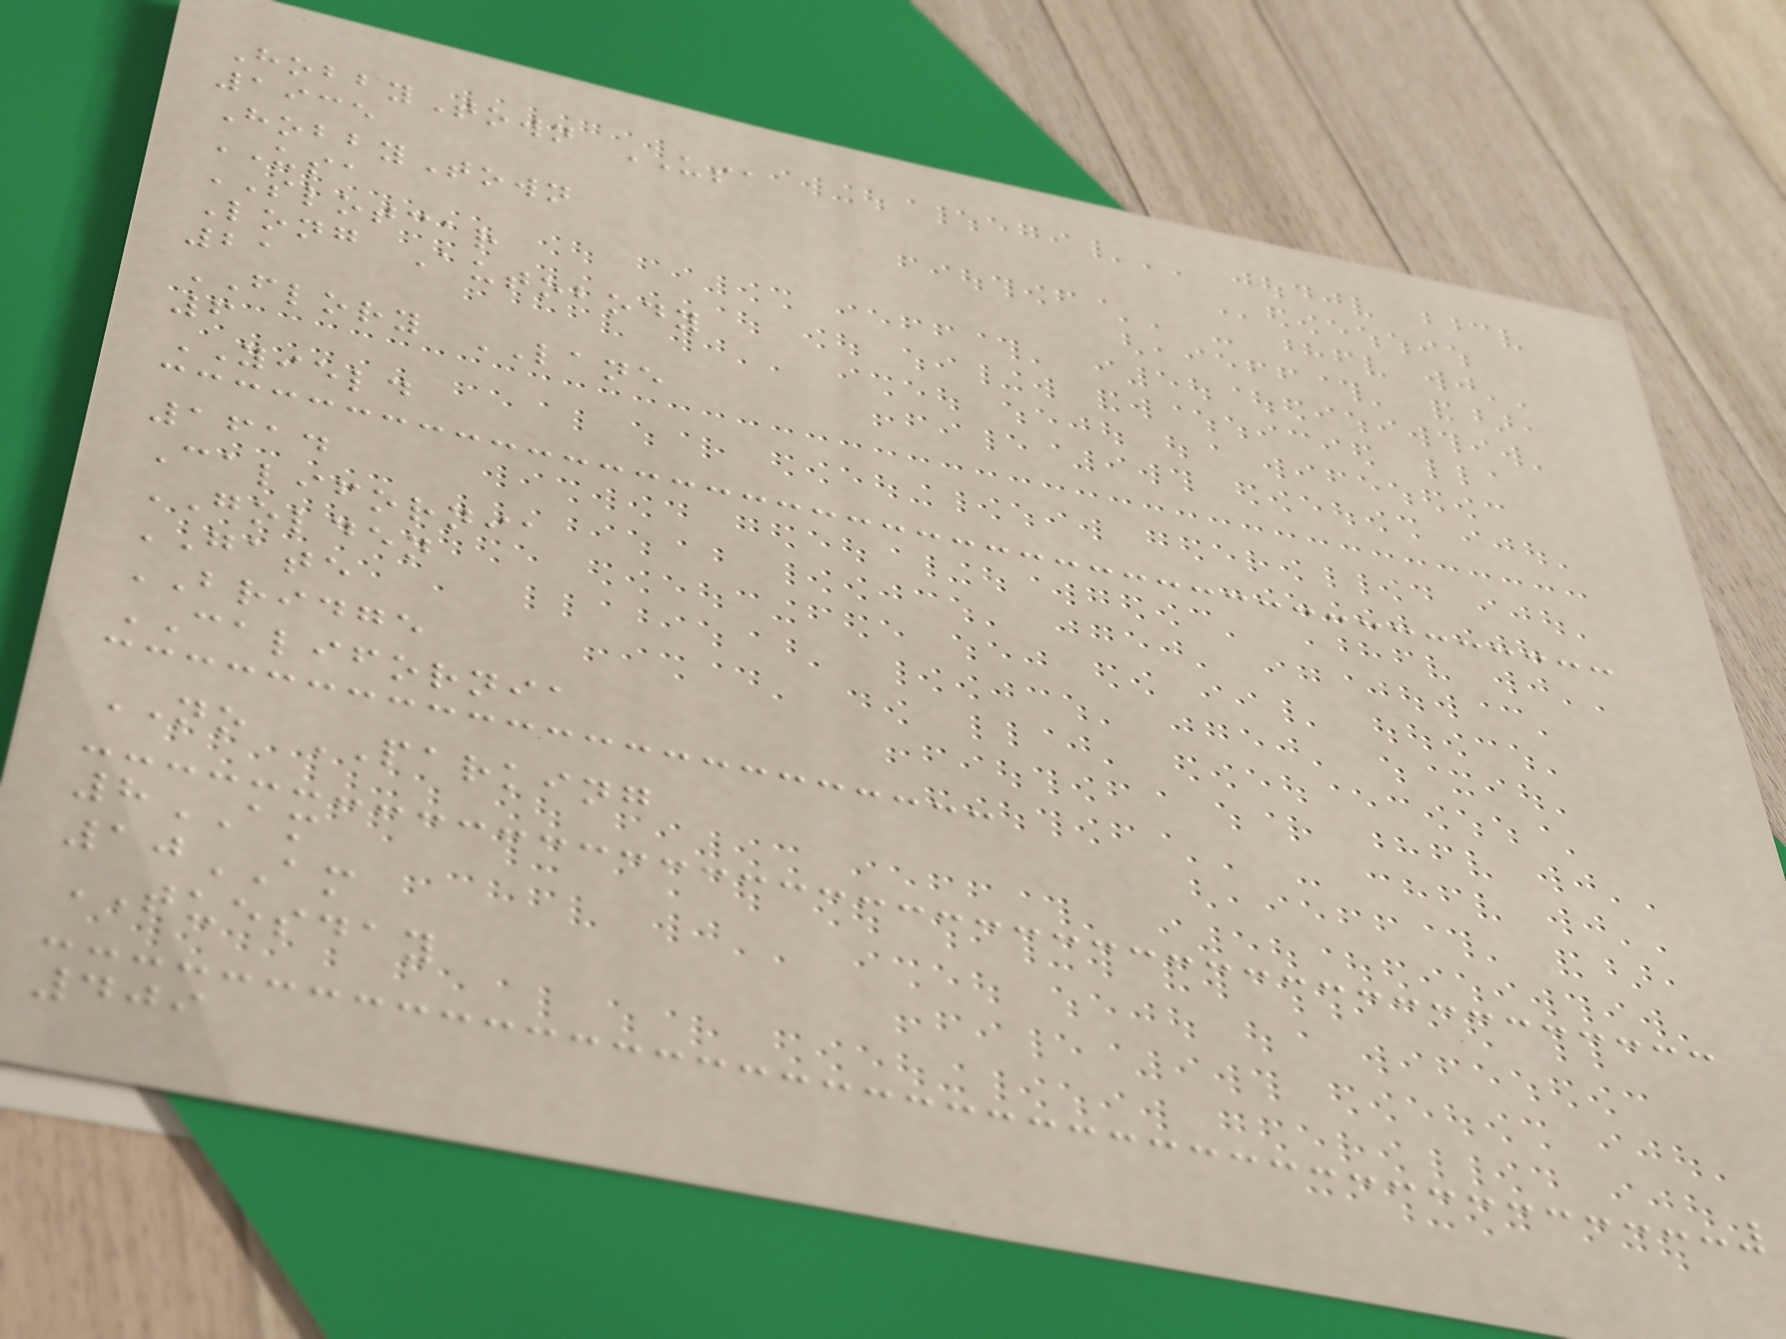HobbyTown USA
1935
HobbyTown
USA
SLOTCAR
Long Autobody
21
FLORY LANE
6
YIELD
1614
California
GOLDEN
GATE
BRIDGE
CALIFORNIA
NO PARKING
8AM
10AM
TUESDAY
409
